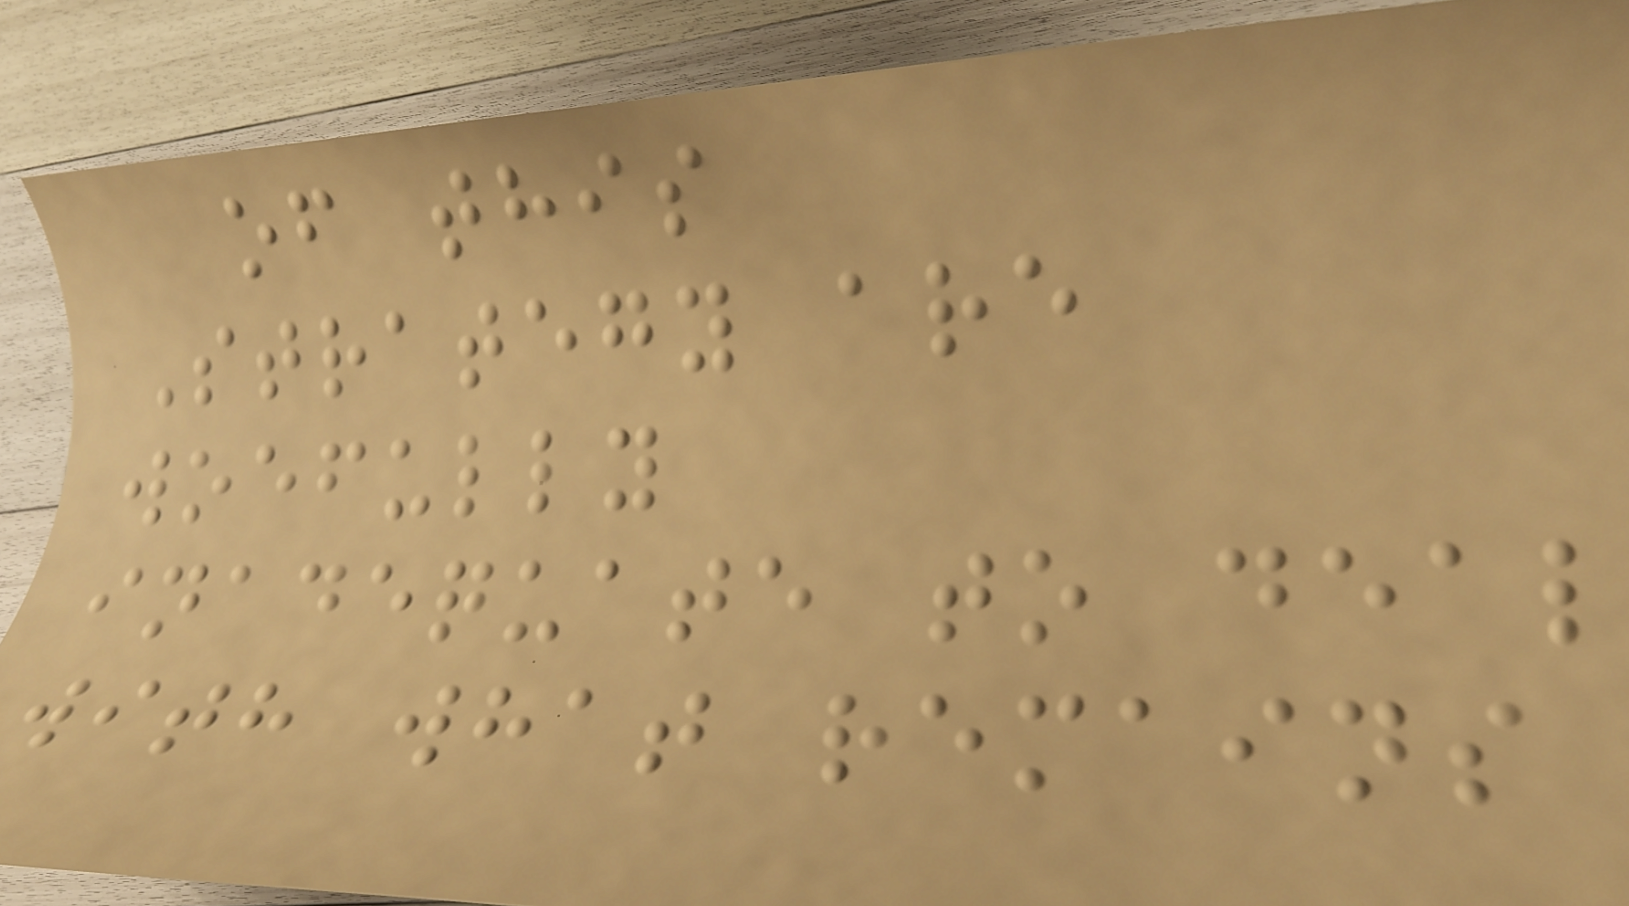of this
Strategy are
woefully
inadequate to deal
with what remains
